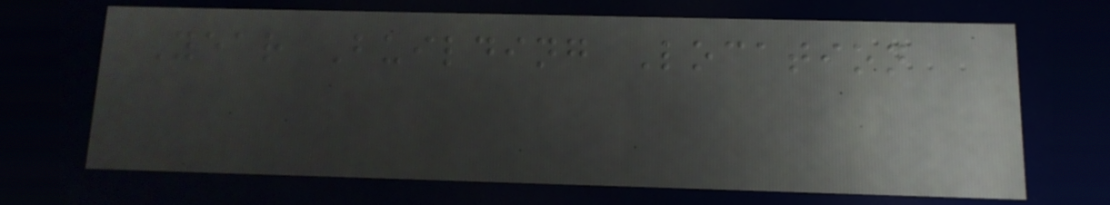Year Building Location
